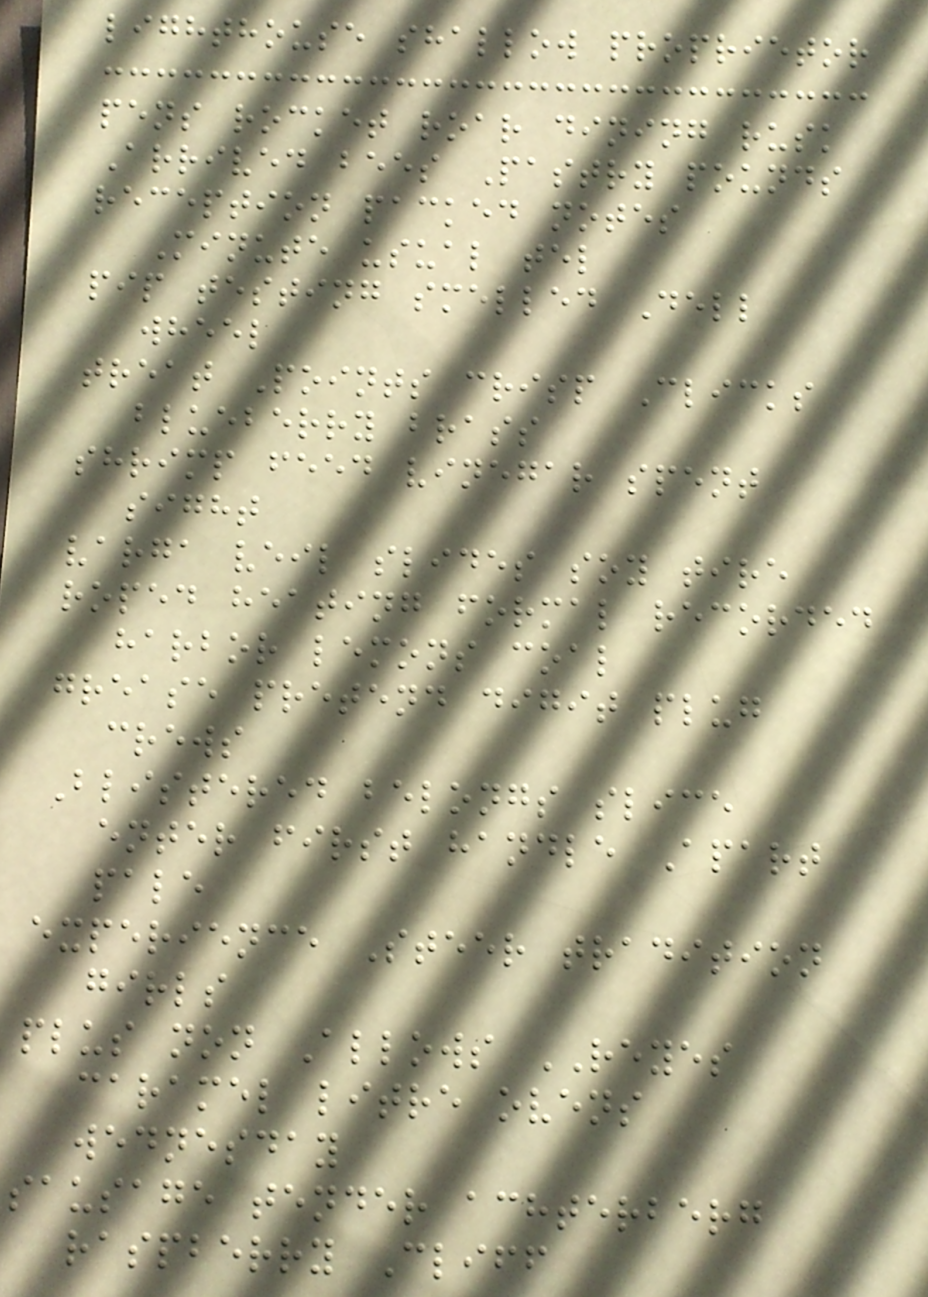lighthouse shallow proprietor
pens rocket roar dining rusk
Arrived bees Pastry pounds
reception packed notes
Minute usual tel
pip testing smelled Dell
wheel
treat Points crisp Clicks
blueberry brass
shrimp feed vinegar spent
sight
varga veil slides soy tire
roped heating formal recorded
harbor lemons coal
grease pretend digit plug
crews
Blistered belongs slice
enter first handle Apart
pale
experience Steer tradition
girls
plus non Allows REYES
caramel litre ovens
wednesday
sausage tender achterberg
raspberry Cliff
